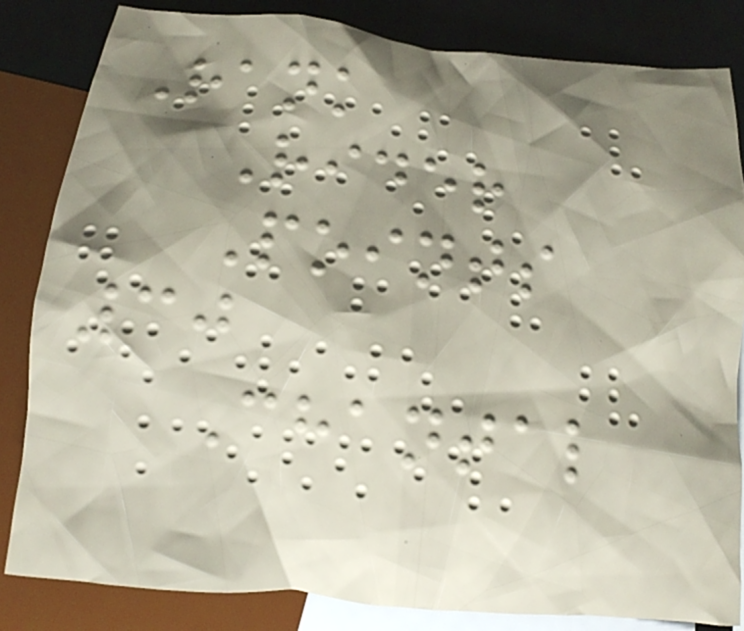Rank
Rider
Points
30
Chantal
